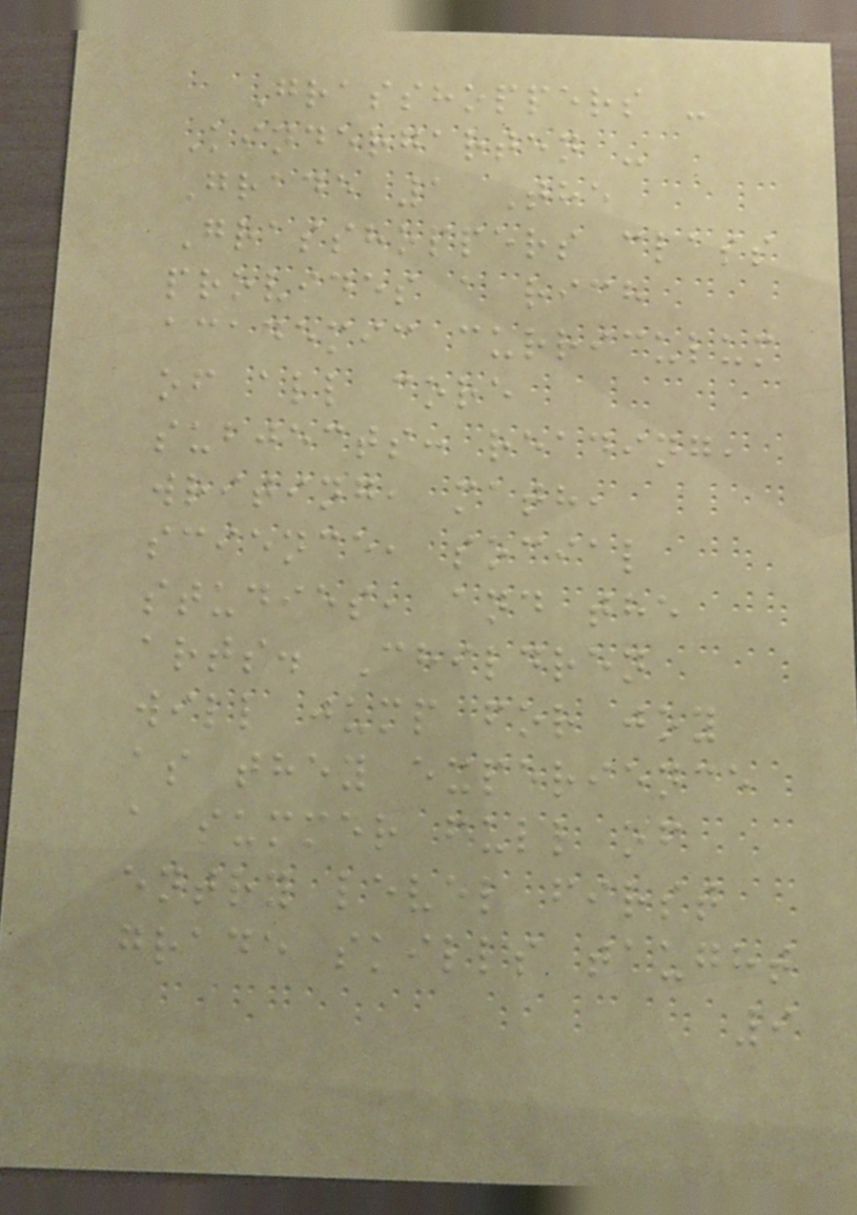Grasshoppers -
Kindergarten -
Grade 1 The
Grasshoppers class
provides a rich
academic curriculum
of all core
subjects: reading,
writing, math,
science, social
studies, and the
arts. Children
will jump for joy
as they experience
a summer full of
entry level first
grade skills taught
9
